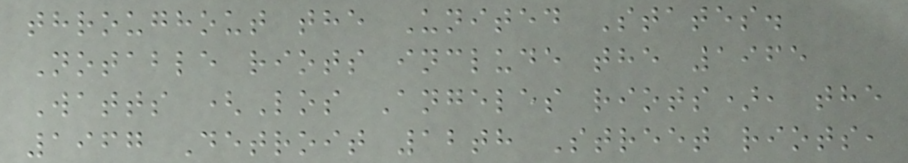throughout the United States.
Notable riots include the 1965
Watts (Los Angeles riots), the
1967 Detroit 12th Street riots,
